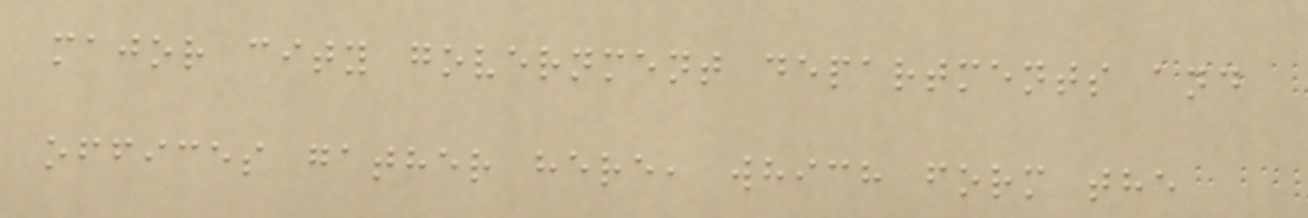major city government departments and
offices gather here, which form the
